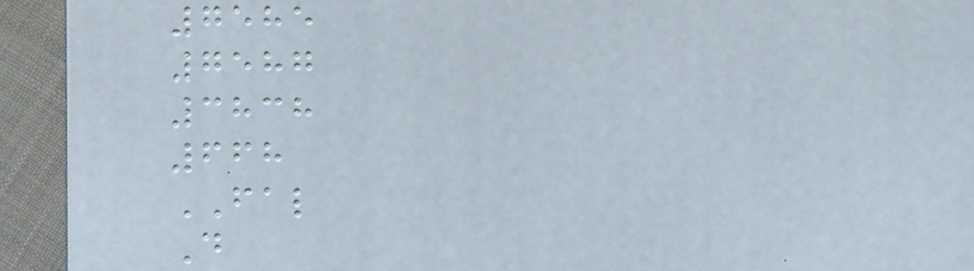7585
7587
3838
668
FAL
D
